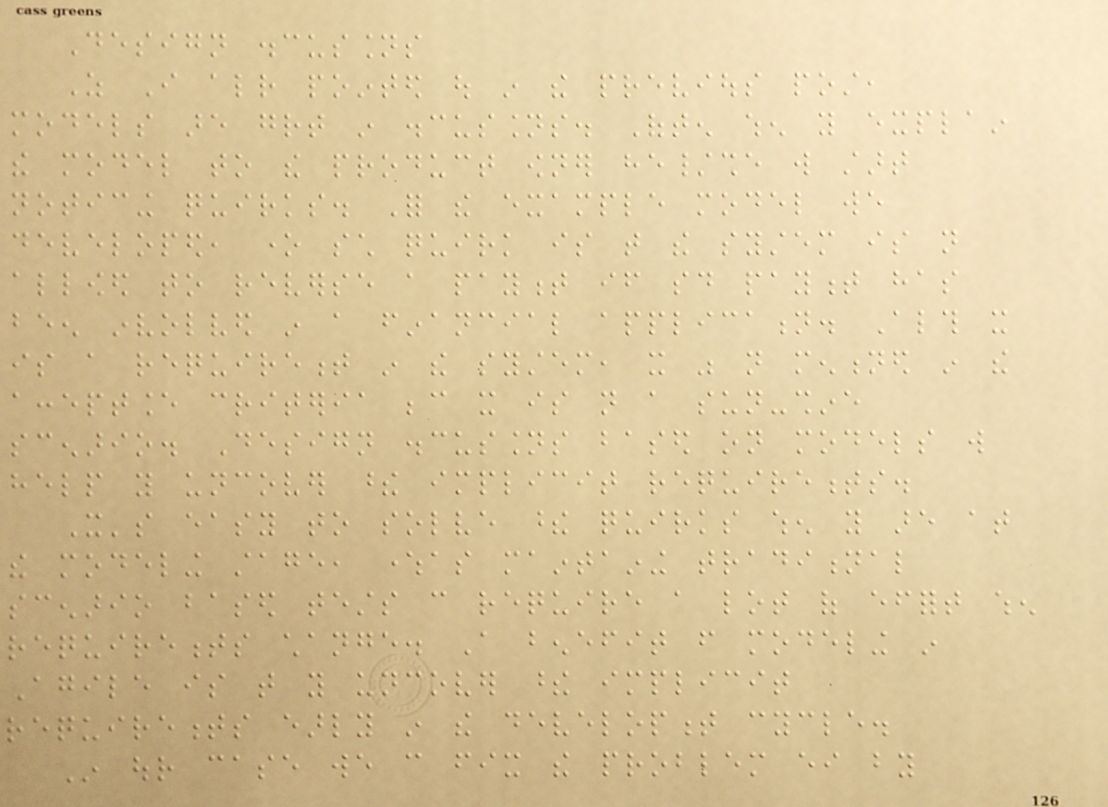Design discussions
As I already pointed out in the previous post,
models are great in discussions. Often when you explain
the model to the product owner he/she will start
noticing quirks. For the example model we
developed, one such quirk is that the system is not
allowed to reverse a payment if said payment has
been involved in a financial application. Although it
is a requirement in the system, it was not mentioned in the
acceptance criteria because it is not a sun-shine
scenario. Design discussions based on models will
help you uncover these implicit requirements.
It's easy to solve these quirks when you are at
the modeling stage, whereas maintaining traditional
scenario based tests can require a lot of effort when
requirements change. A benefit from modeling in
Agile is that you uncover these implicit
requirements early in the development cycle.
In our case we can fix the problem either by
